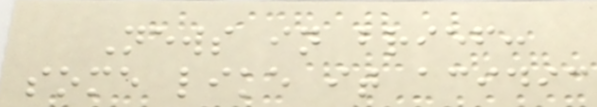News in brief:
some like it acidic
